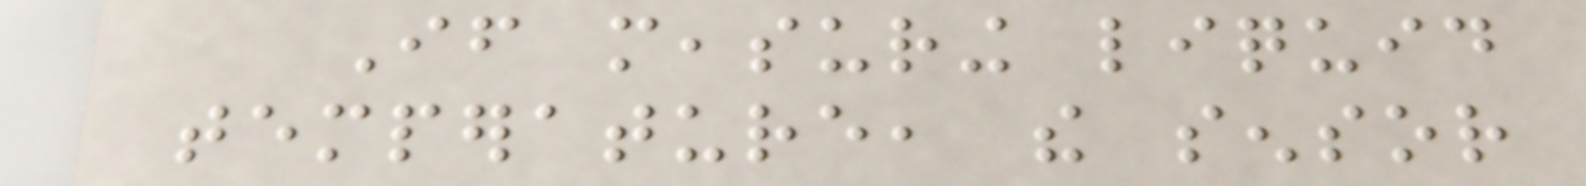If measuring liquid
temperature, the sensor
